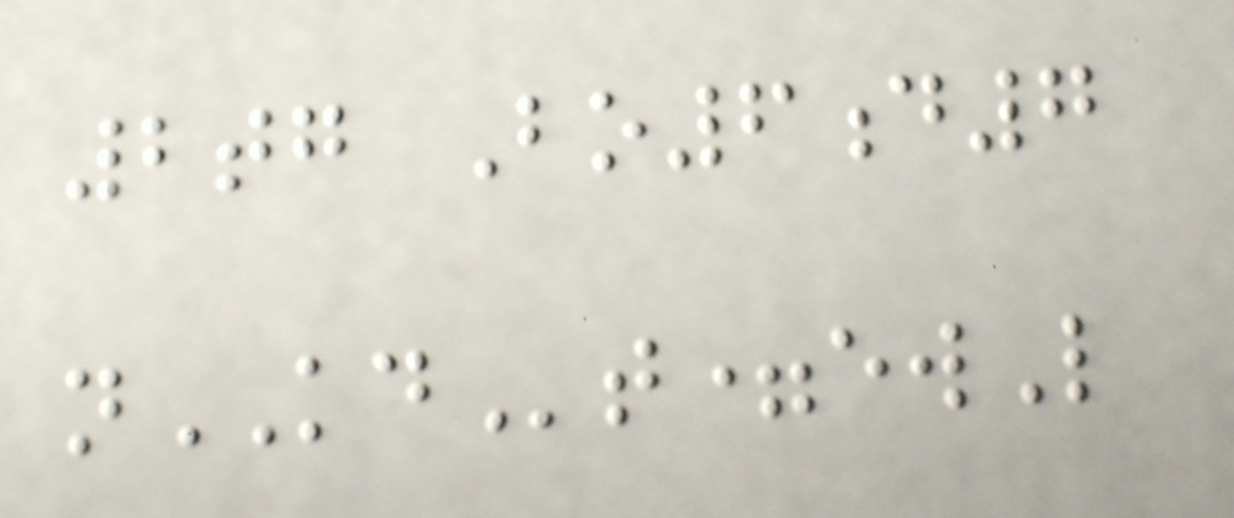2tg Bo6d7
nKDt=ewL
